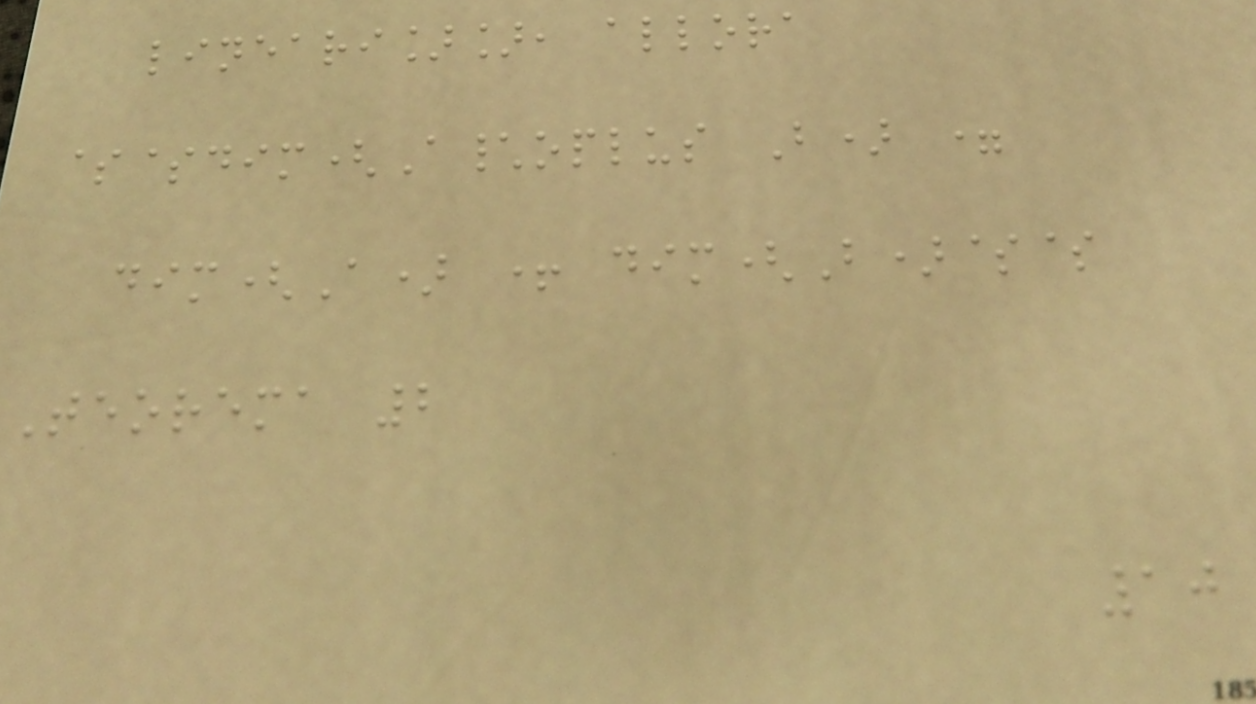lineari]], allora
$$dim(A\oplus B) =
dim(A) + dim(B)$$
Teorema 2
10
